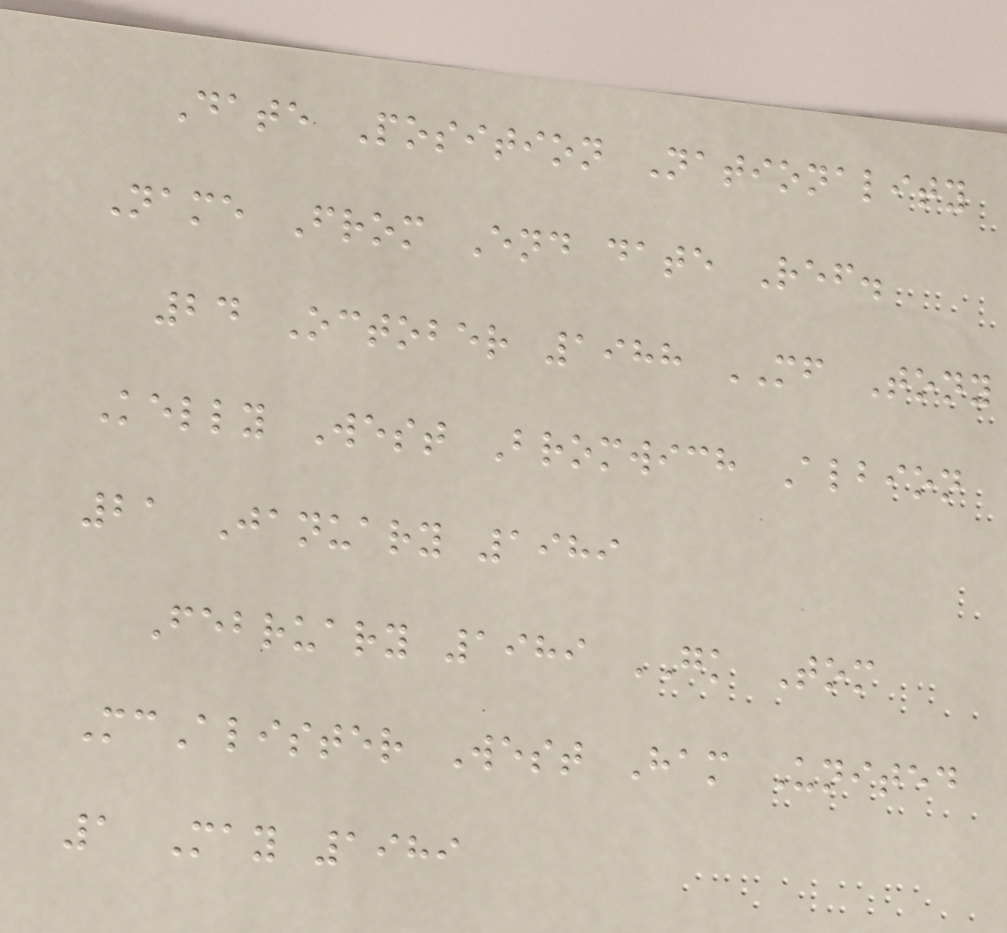Date Position Nationality
Name From End date Ref.
24 October 1988 MF Tony
Kelly West Bromwich Albion
21 January 1989
February 1989 GK Tom
McAlister West Ham United
1 May 1989
